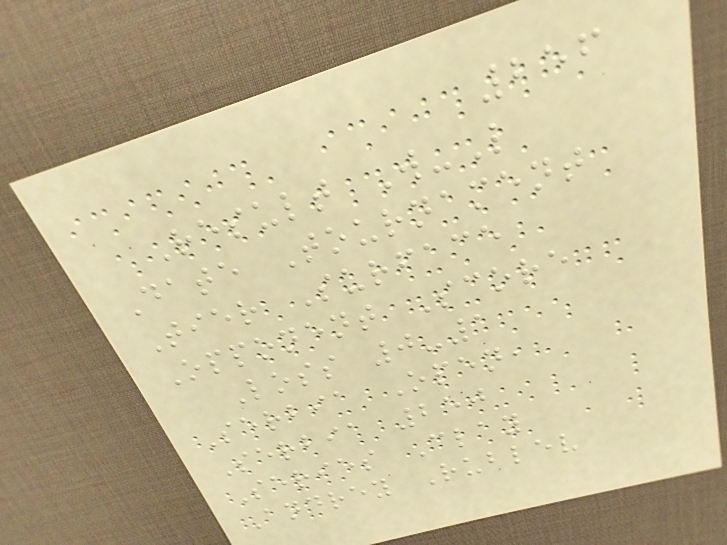256
Result W-L
Date Tournament
Tier Surface
Opponent Score
Loss 0-1
Serbia Open,
Serbia 250
Series Clay
Andrey Rublev
